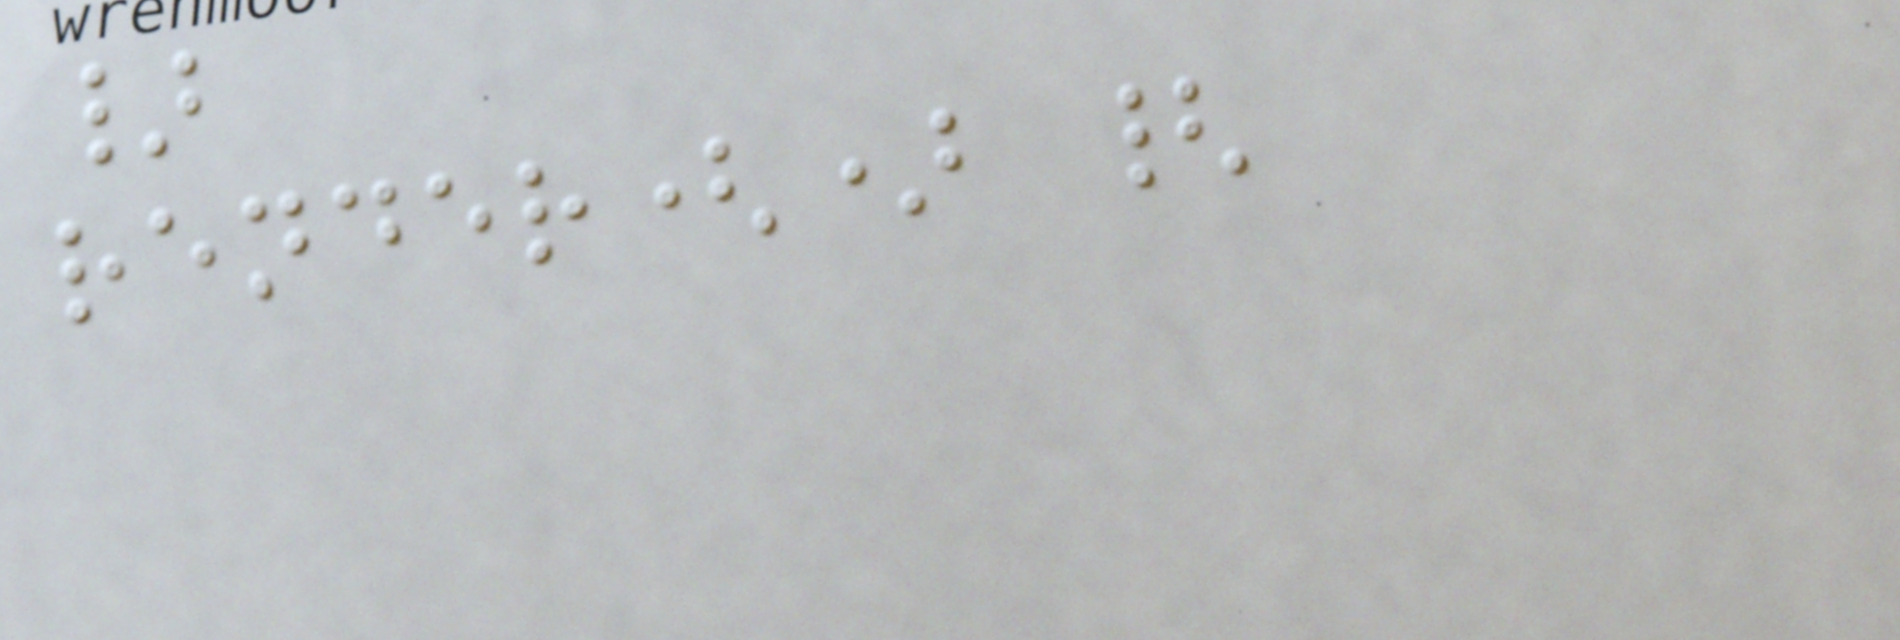}
render() {
